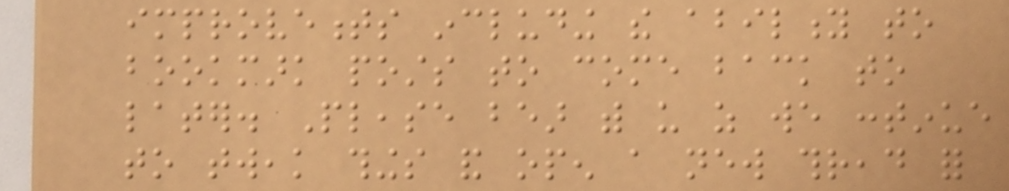improvements including the ability to
bookmark posts to come back to
later. Please bear with us as we continue
to tweak things and open a new thread for
